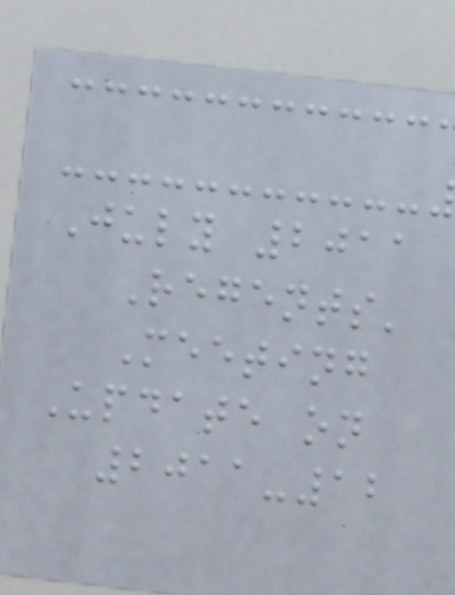July 2011
Regents'
Meeting
Update on
2011-12
